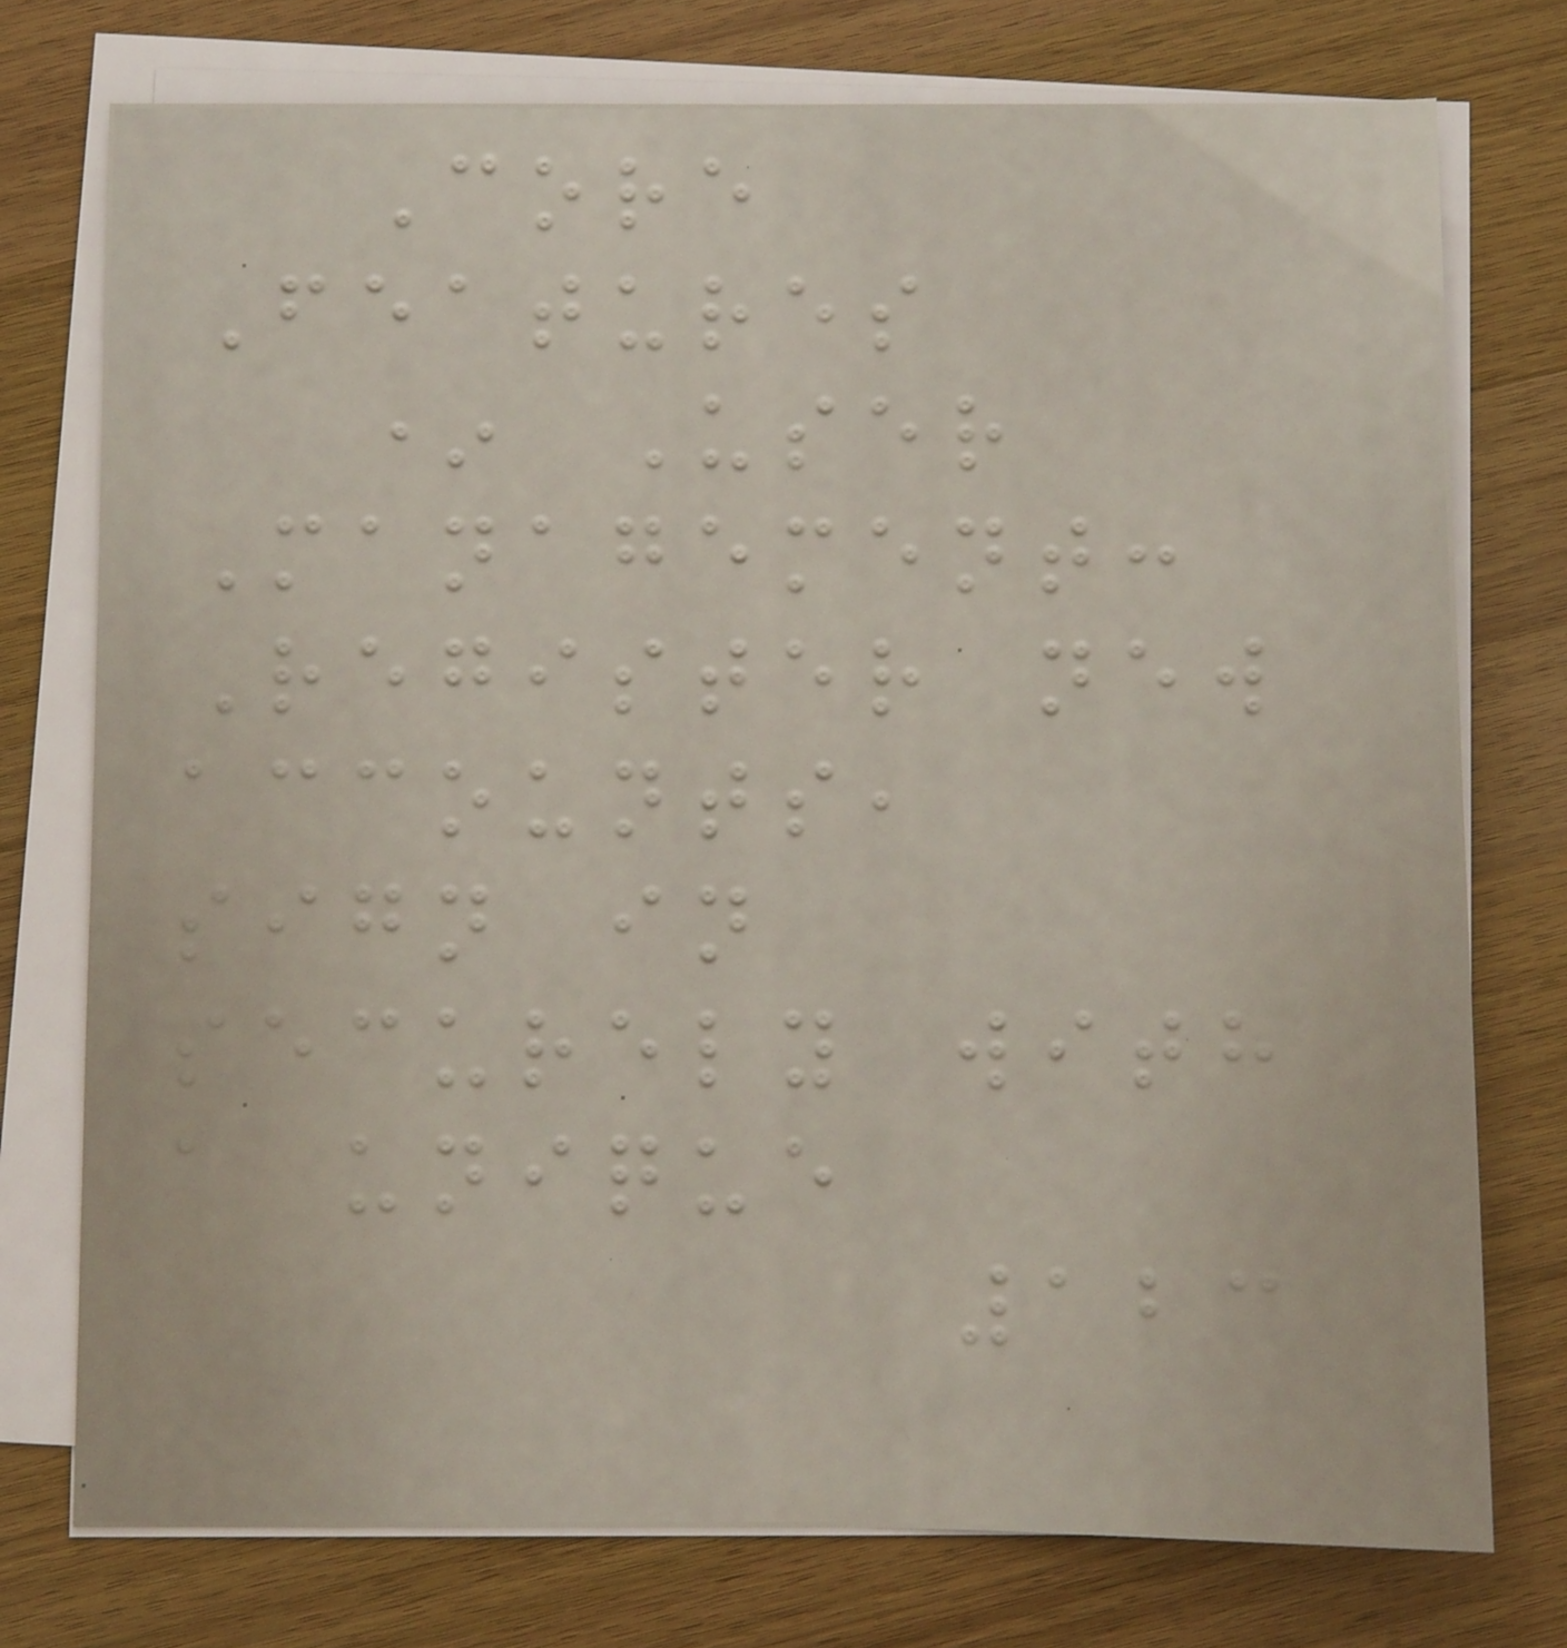Core
Features
* User
Management:
Register new
accounts,
sign in
securely with
a unique
123
